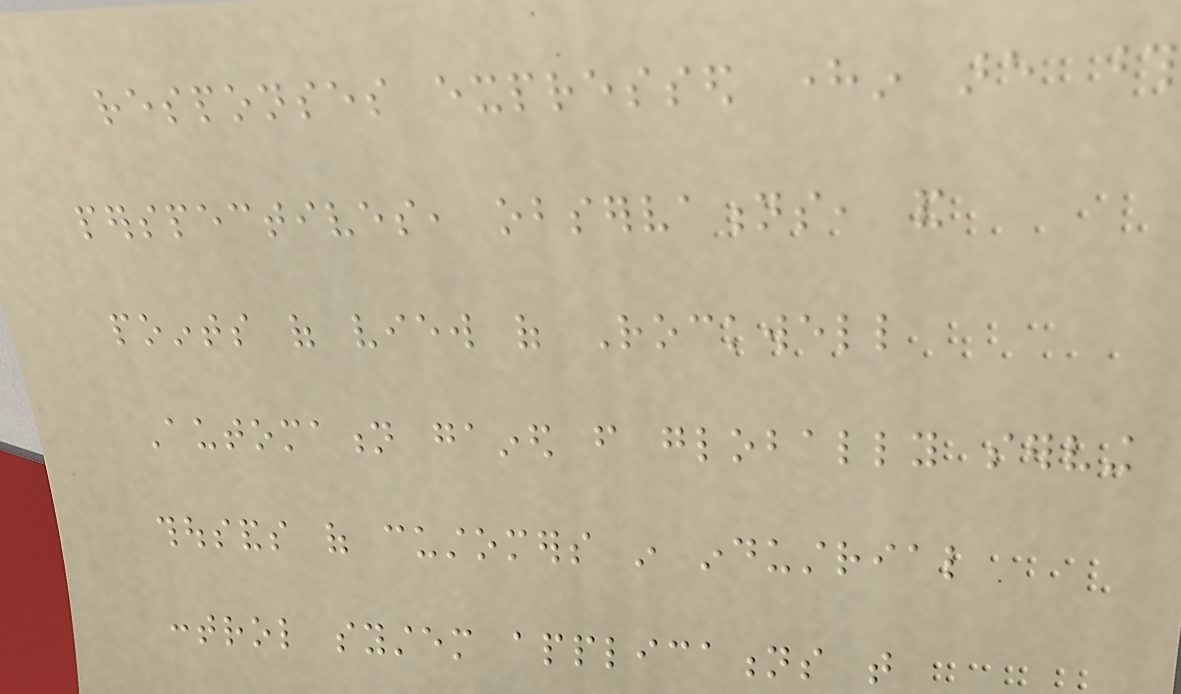responses expressed herein are those
perspectives, observations, and
points of view of Rockwell
Automation gained from globally serving
thousands of customers in industrial
control system applications that
